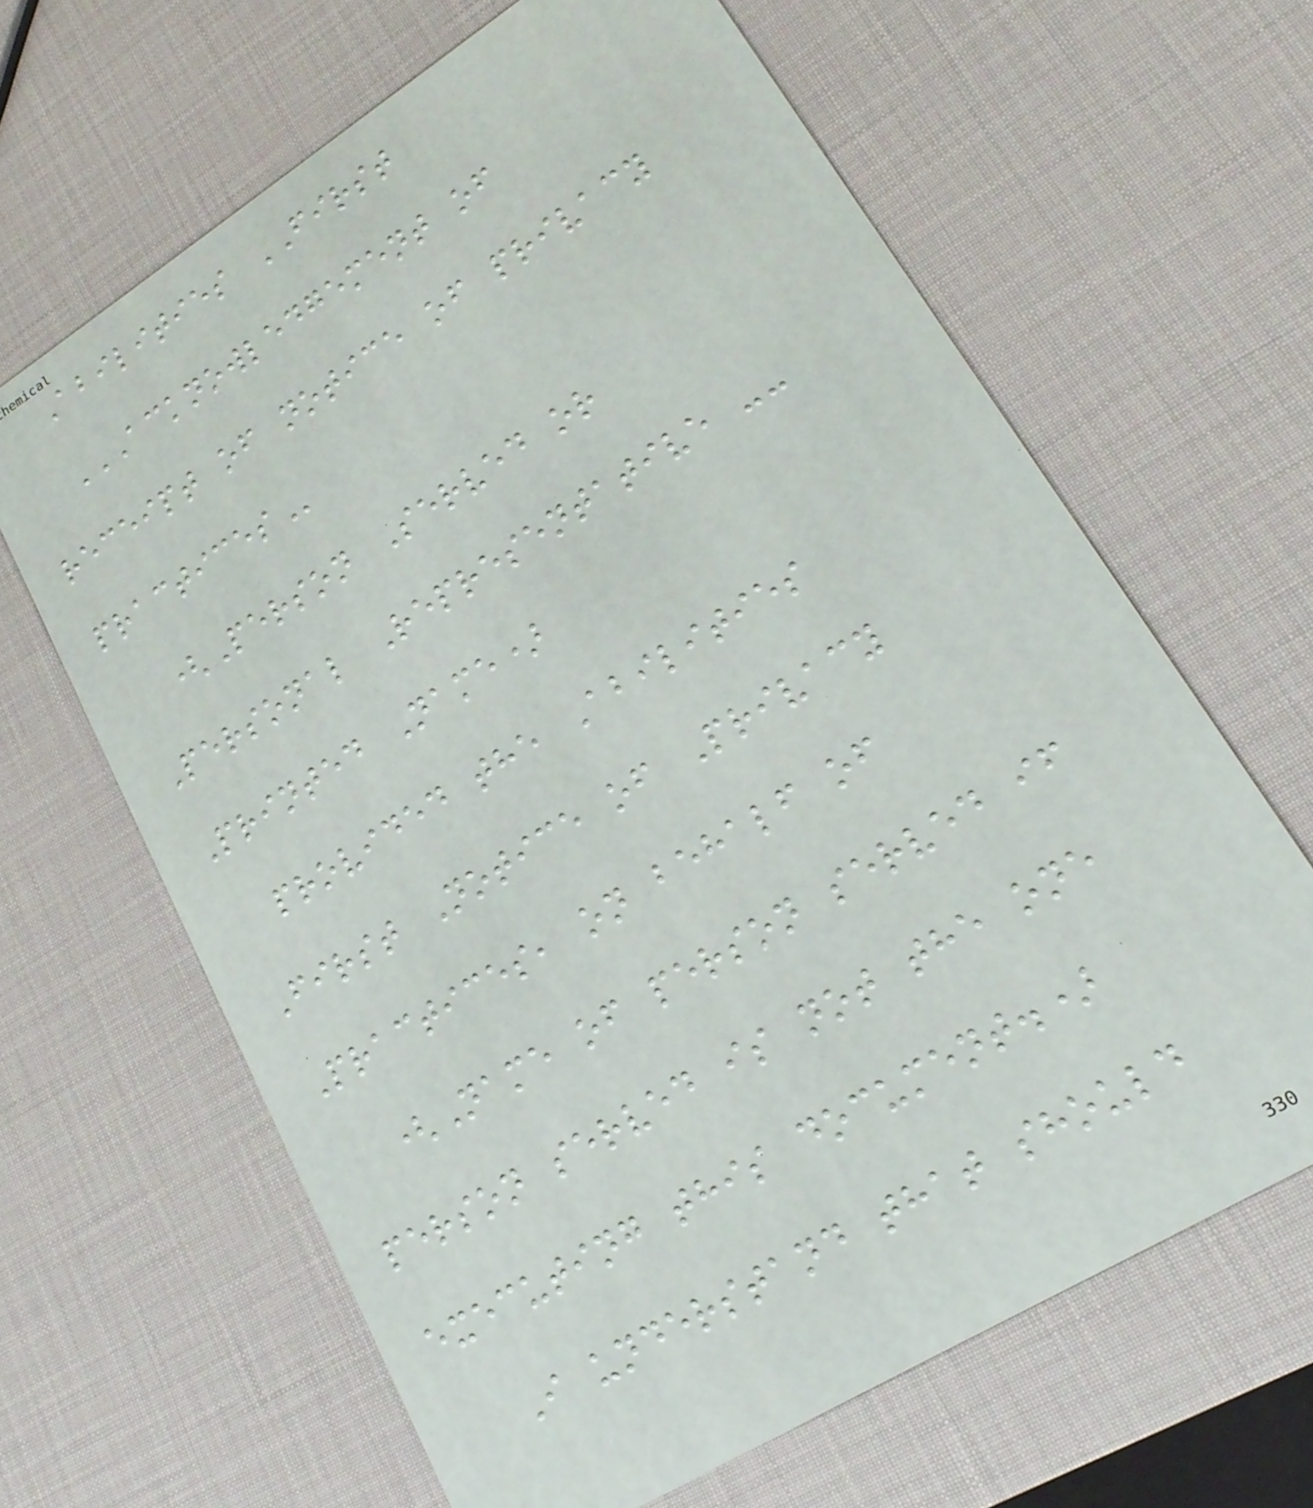Abilities FIRST
ACKNOWLEDGEMENT OF
RECEIPT OF NOTICE OF PRIVACY
PRACTICES
(Person Served or
Personal Representative --
Printed Name)
provided the Abilities
First Notice of Privacy
Practices, on behalf of
(Name of person served if
person served is not the one
executing this document.)
I understand that should
